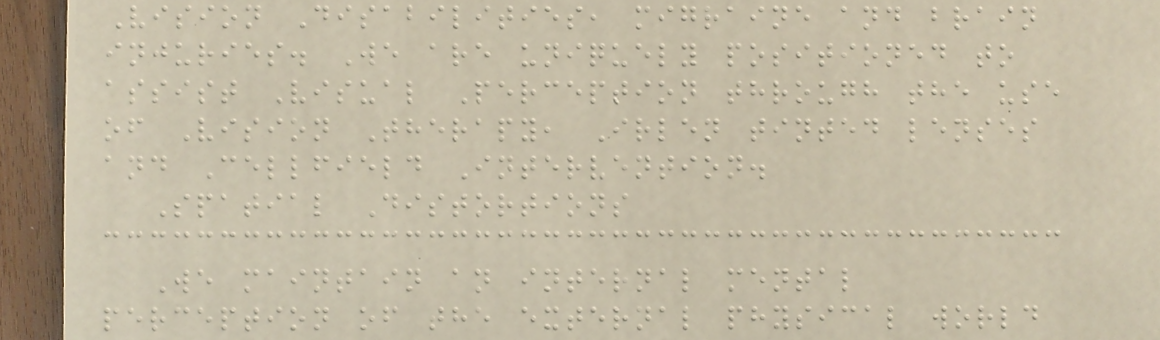Vision Disabilities, migraine and brain
injuries. We are uniquely positioned to
assist Visual Perception through the use
of Vision Therapy, Irlen tinted lenses
and Cellfield Intervention.
Spatial Distortions
We maintain an internal mental
perception of the external physical world
